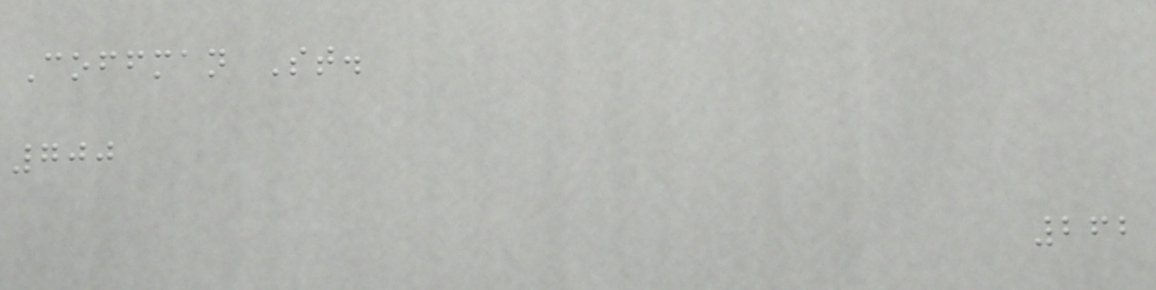Coffman St.
700
262
